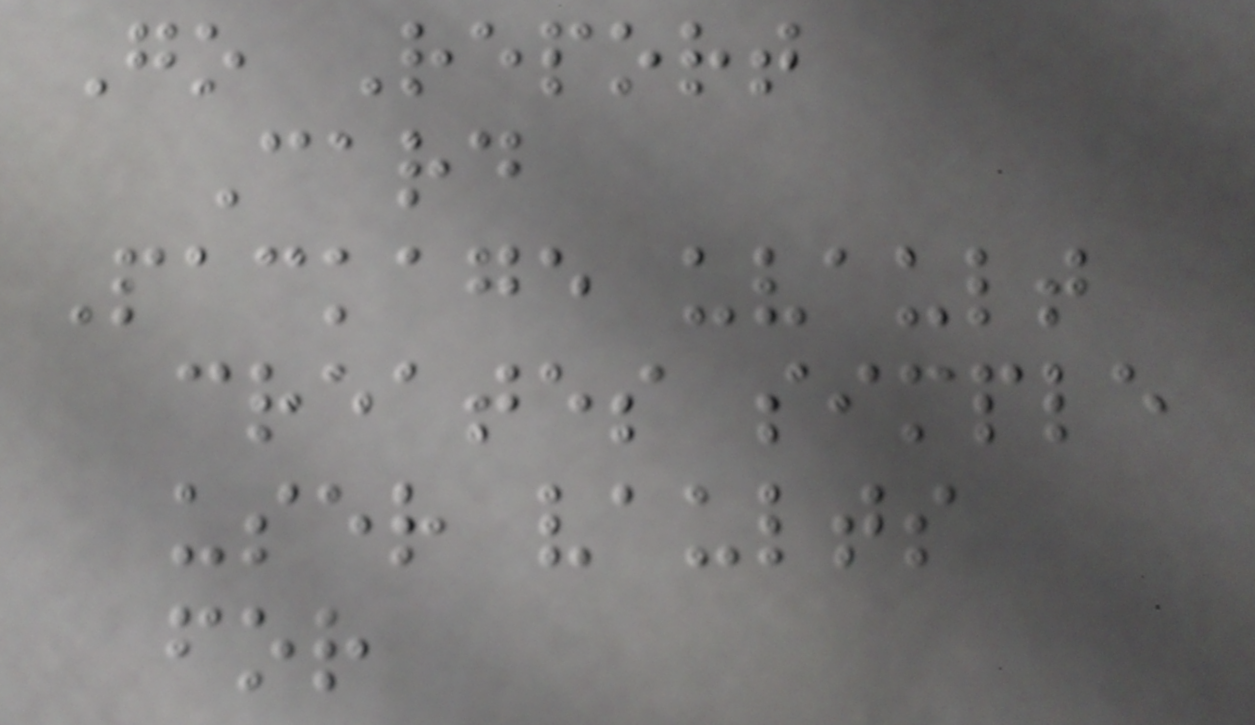Go Report
Card
Package uvault
creates simple
user vaults
for
